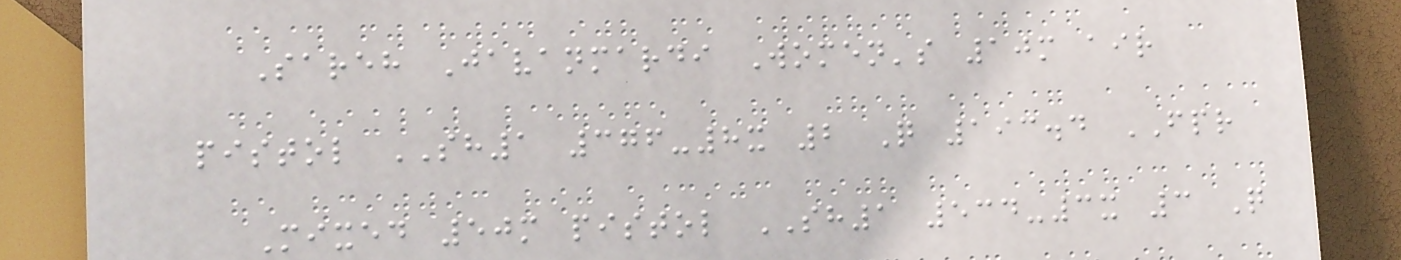Sareh Javanmardi Women's 10m air
pistol SH1 376-8x 2 Q 193.4 FPR
Mixed 50m pistol SH1 534-3x 3 Q
